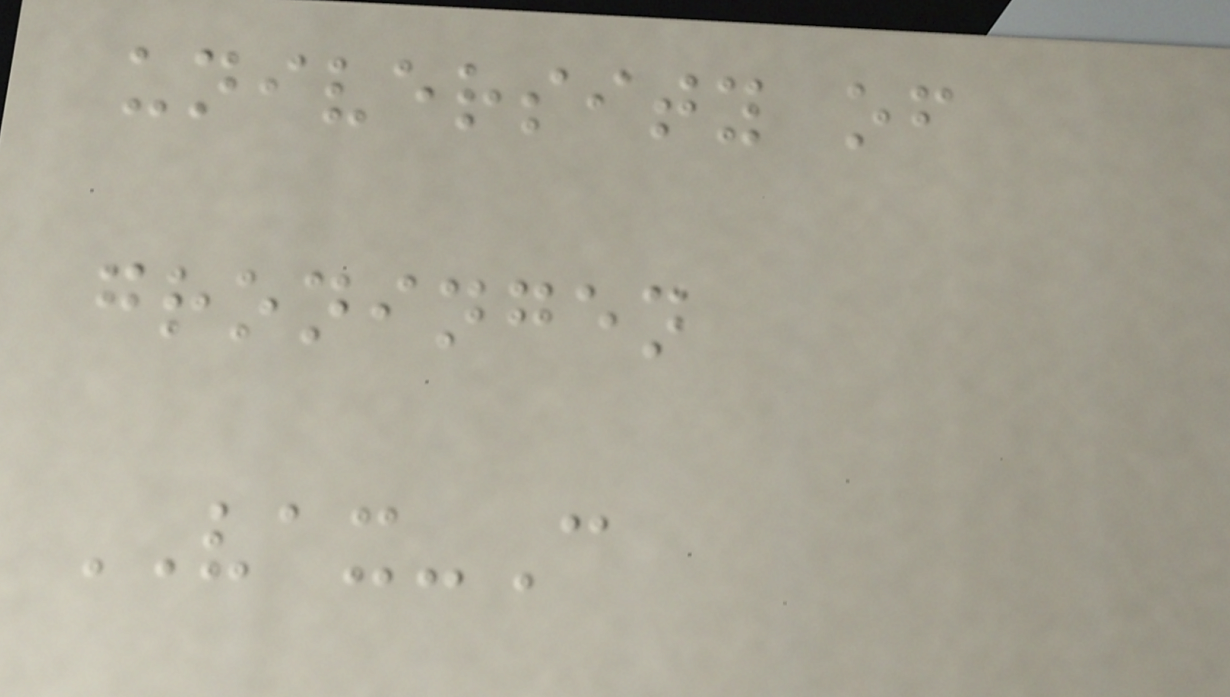university of
groningen
VAX-C
